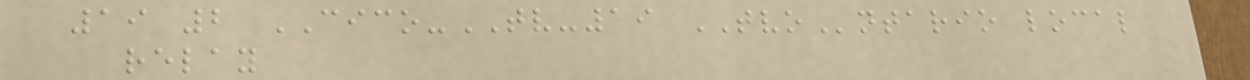19 2 CICO-TV-19 TVOntario local
relay
